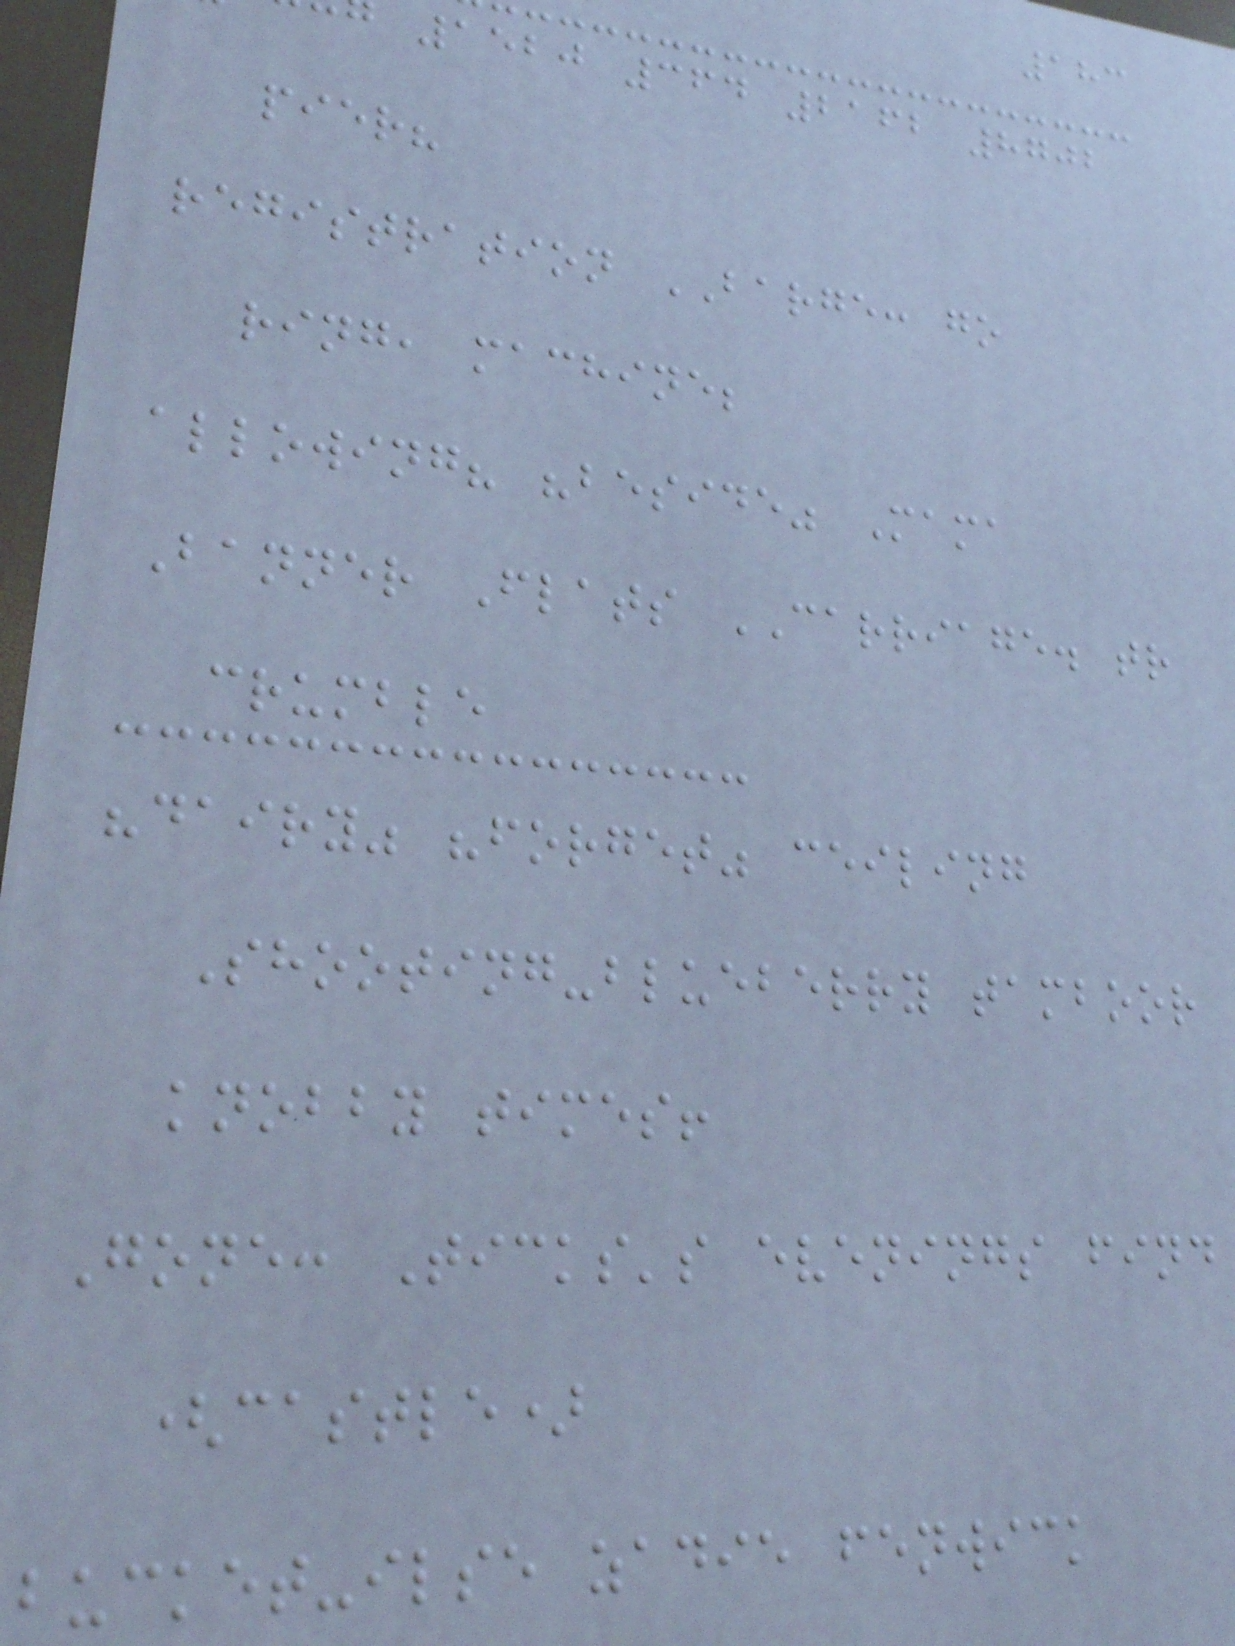183
1520 364 2162 8702
pier?
registration BARGE: go
ring, machine;
allowing? "beside" Mama
Banner Flats CARRIAGE. tr
crumble
"dairy" "forget" ceiling
Shooting-blueberry tamboor
knobby times!
Gone: Ticks's evenings find
(castle)
bucket-ilse zadie fenwick
